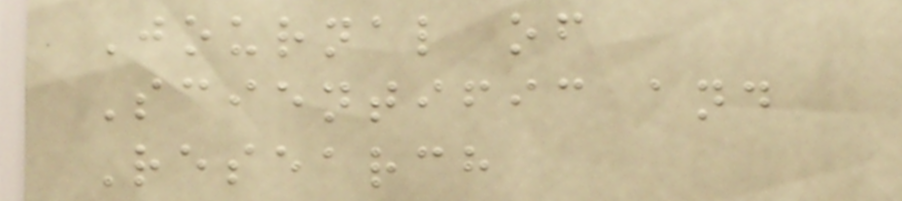Journal of
Scientific and
Research
